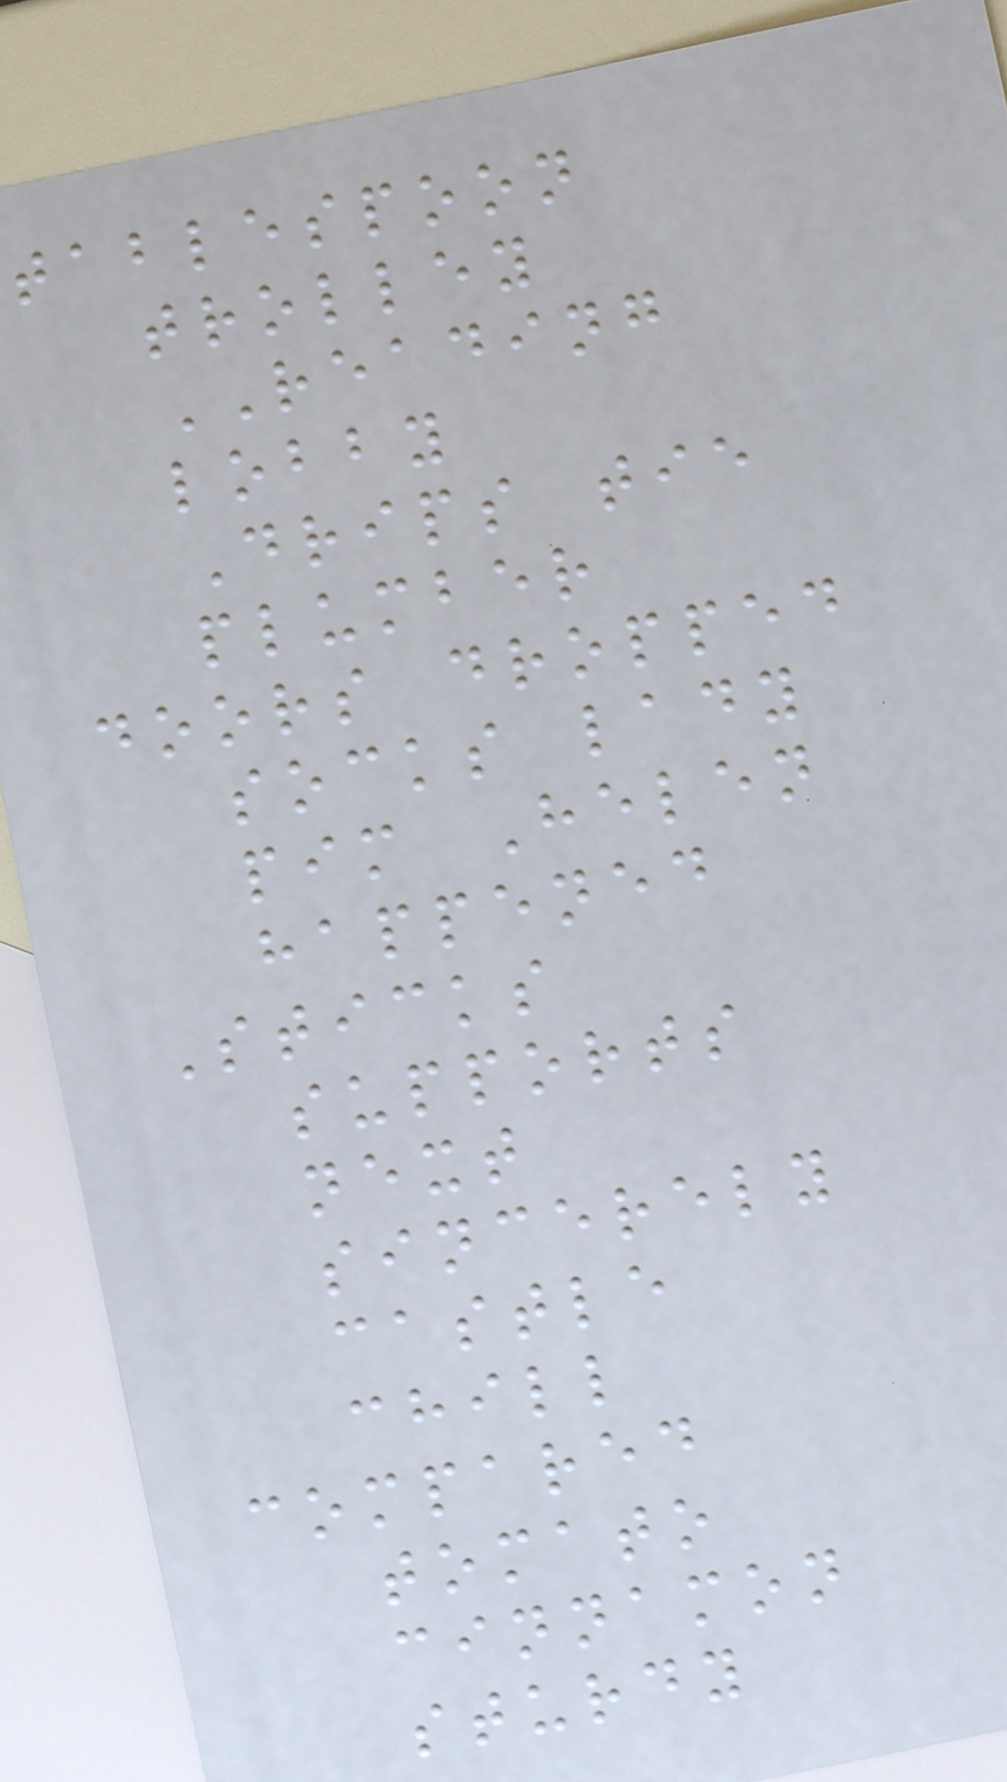tablespoon
trolley
READING
lobby
Drips tie
plumber
doors dropped
socks lady
pim Helen
happened
Sticks
supports
next
sincerely
castle
chill
compared
tomato
cinnamon
sturdy
